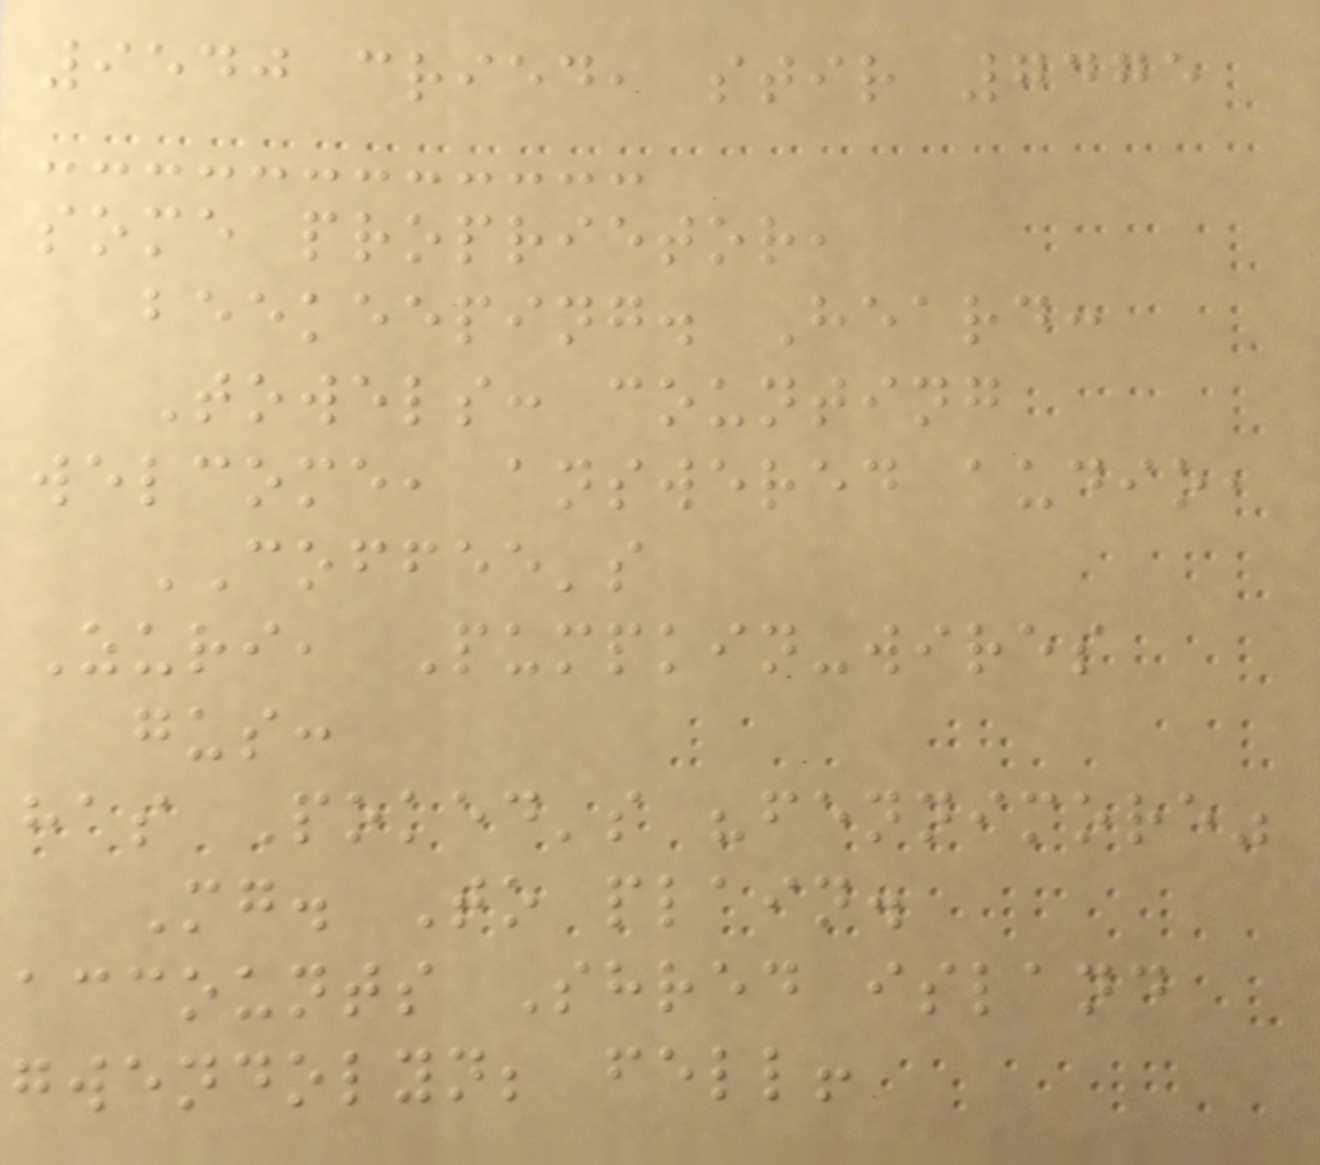9540 cried, stir 7475
some proprietor,
beekeeping. Heard:
Towels: counting
welcome, answered audio,
COFFEE's
Zuri, Pumpkin-wires
gus:
has Poked's "fennimore"
Mg. To plain.
accounts Shred island
gwendolyn; fell!
